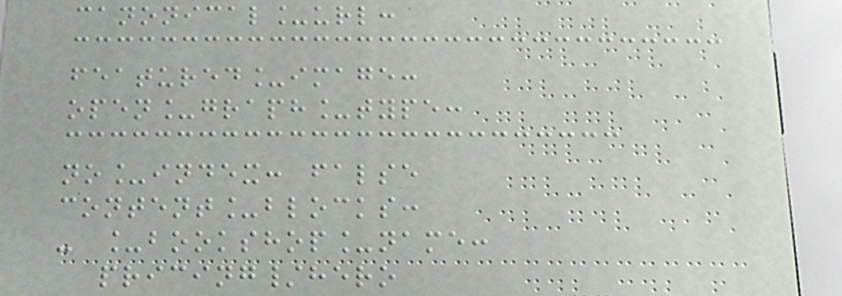canonical_url:
featured_image:
open_graph_type:
no_index: false
content_blocks:
- _bookshop_name:
pricing/hero
